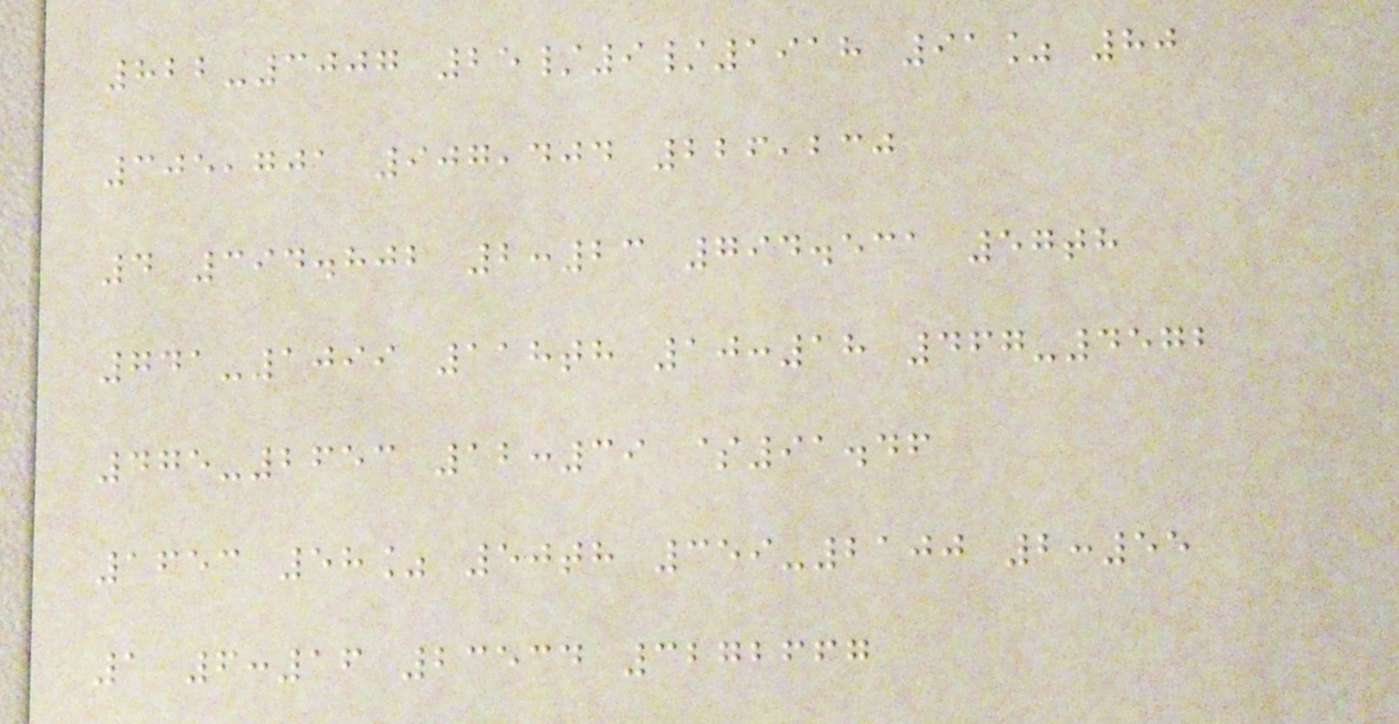822-3007 25/9/1918 91% 80
305,701 907,404 226,230
4 394.802 2:23 794.531 57th
741-1099 118th 10:18 467-4572
475-2653 12:39 $91.46
1653 58% 50th 359-2100 2:55
1 6:16 23534 3272667
